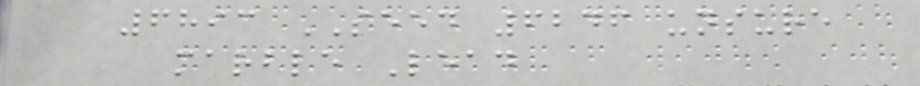6893 SEED 6246 unsure
marble Lead
